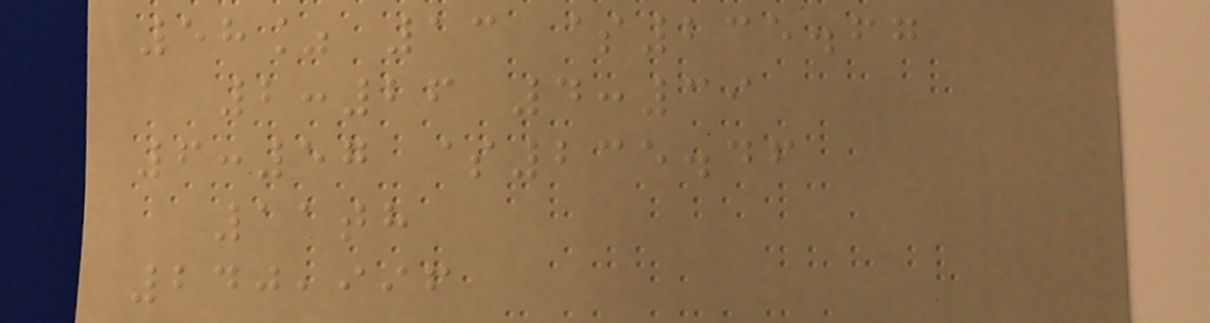58% 13 $235.67
2:26 4:39
6:57 $235.46
11th
240,996
